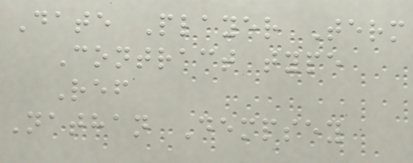Date Player Term
Contract type
Ref
Nathan Dempsey
